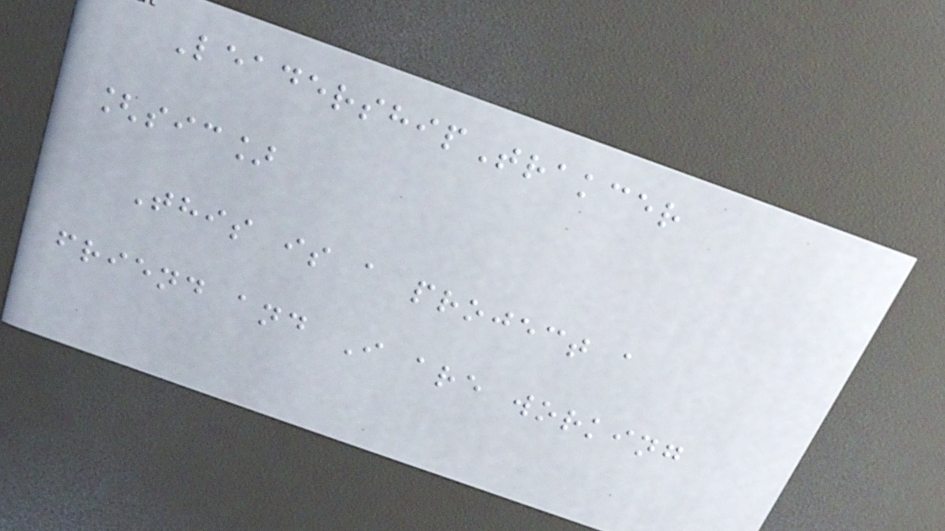LeadershipTrakcer
[sic]
This is a project a
friend and I are working
